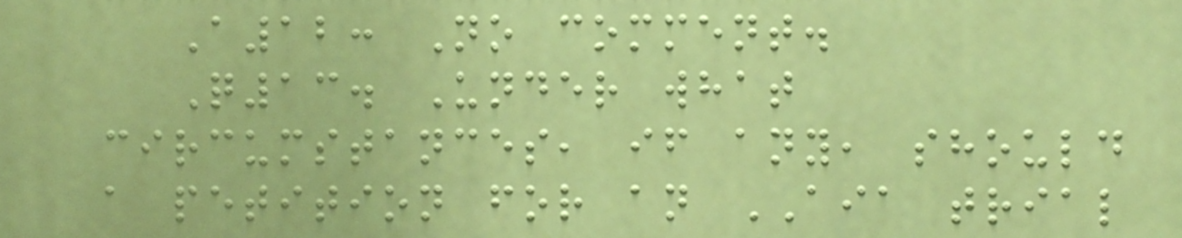A12: No comment.
Q13. Under what
circumstances, if any, should
a petition for an AIA trial
